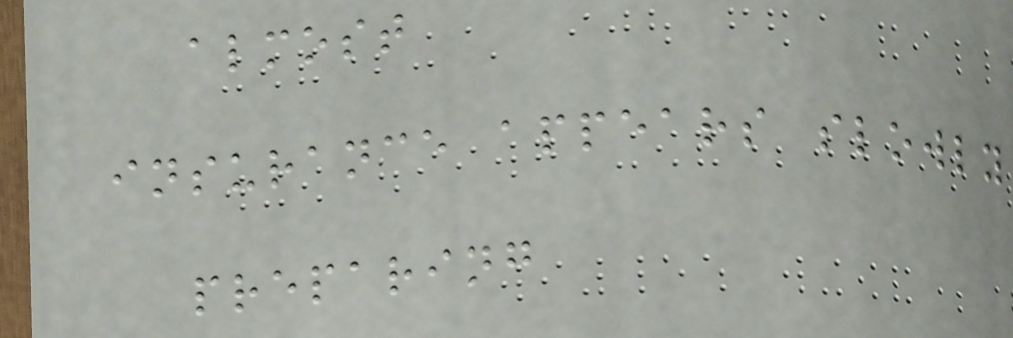almost
insurance appears slowly
preparing
